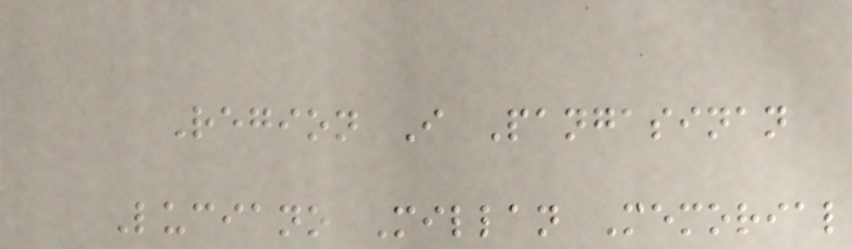Region I Pangasinan
Luciano Millan Memorial
